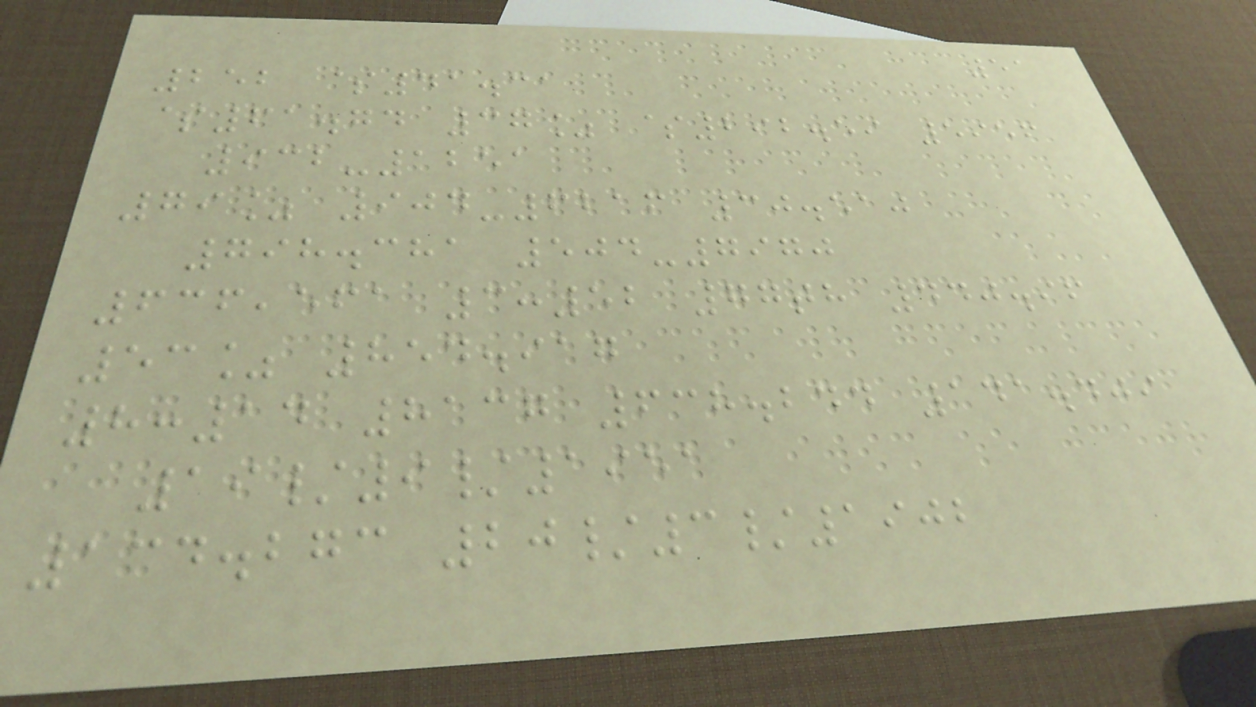51
252 $41.31
$61.74 37% $292.59 5956
932-1251
79% 904-6216 30.510
798.381 504-7970
636,561 3:52 77th 440.96
53% 854.917
8:14 8137 638.244 141.409
19/9/1951
134.273 20/3/1902
